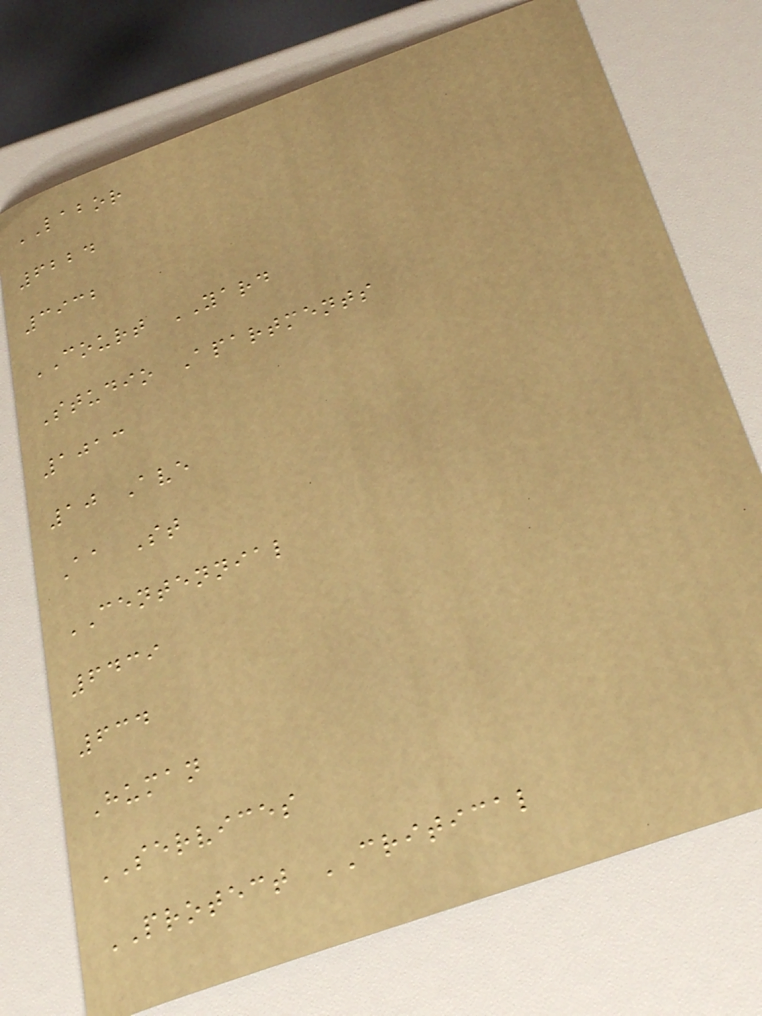LABOR
6224
3932
COURT YARD
Studio Apartments
1013
10 Ave
Aa St
CENTENNIAL
6439
634
Human
SERVICES
PROTECT CRITICAL
